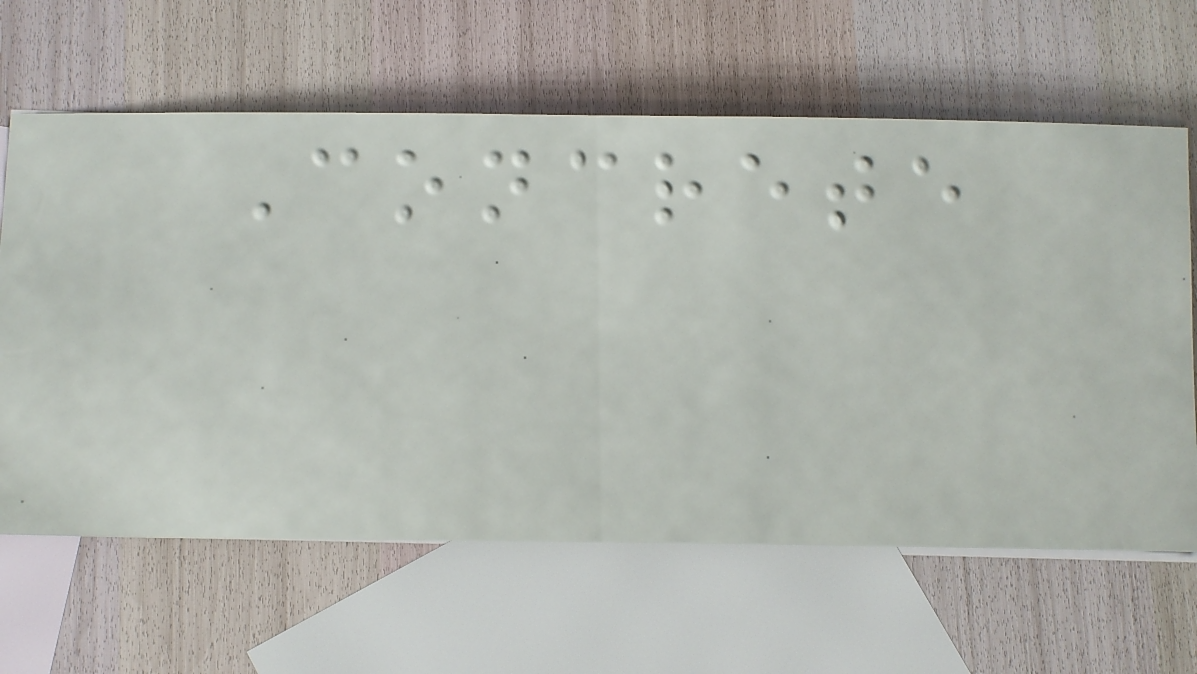Concrete
